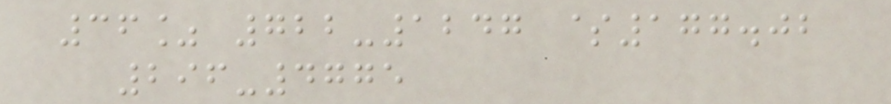36% 722-1247 $177.02
296-4775
